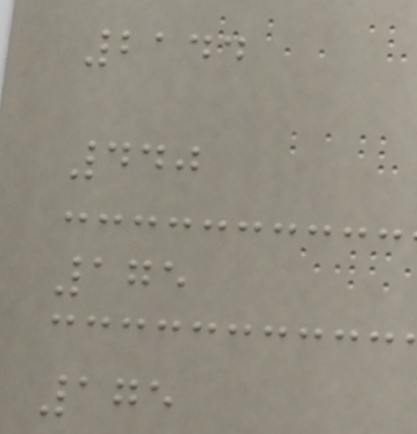2144
440
175
175
